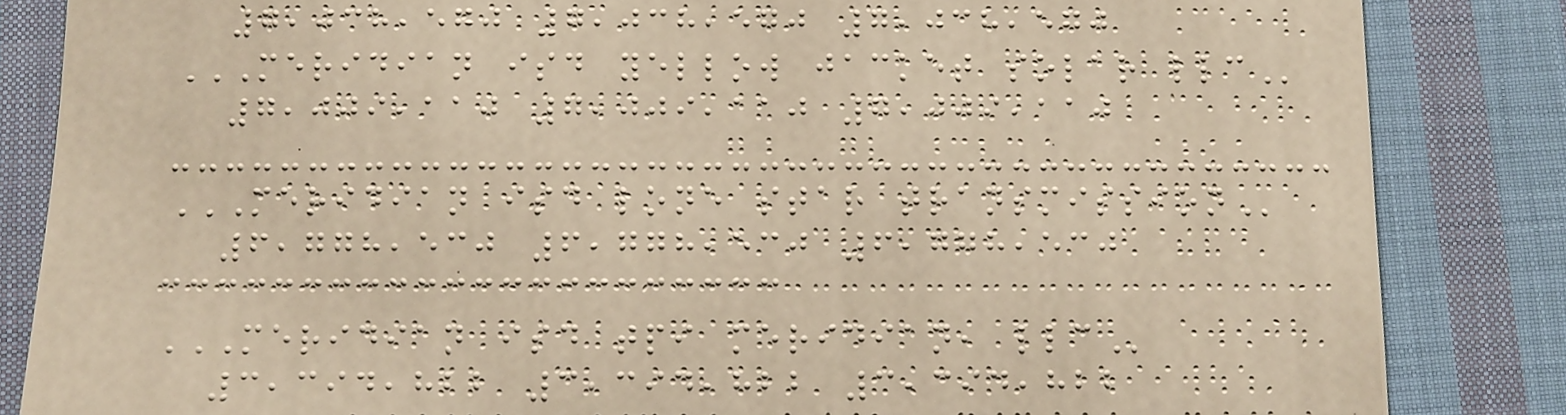7,038,570 7,038,570 7,038,570
MERIDIAN ISD YELLOW JACKET SOLAR LLC
7,009,110 7,009,110 7,009,110
MERIDIAN ISD LONE STAR TRANSMISSION
6,778,530 6,778,530 6,778,530
MERIDIAN ISD TPI MERIDIAN, LLC
3,394,822 3,394,822 3,394,822
